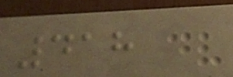418
